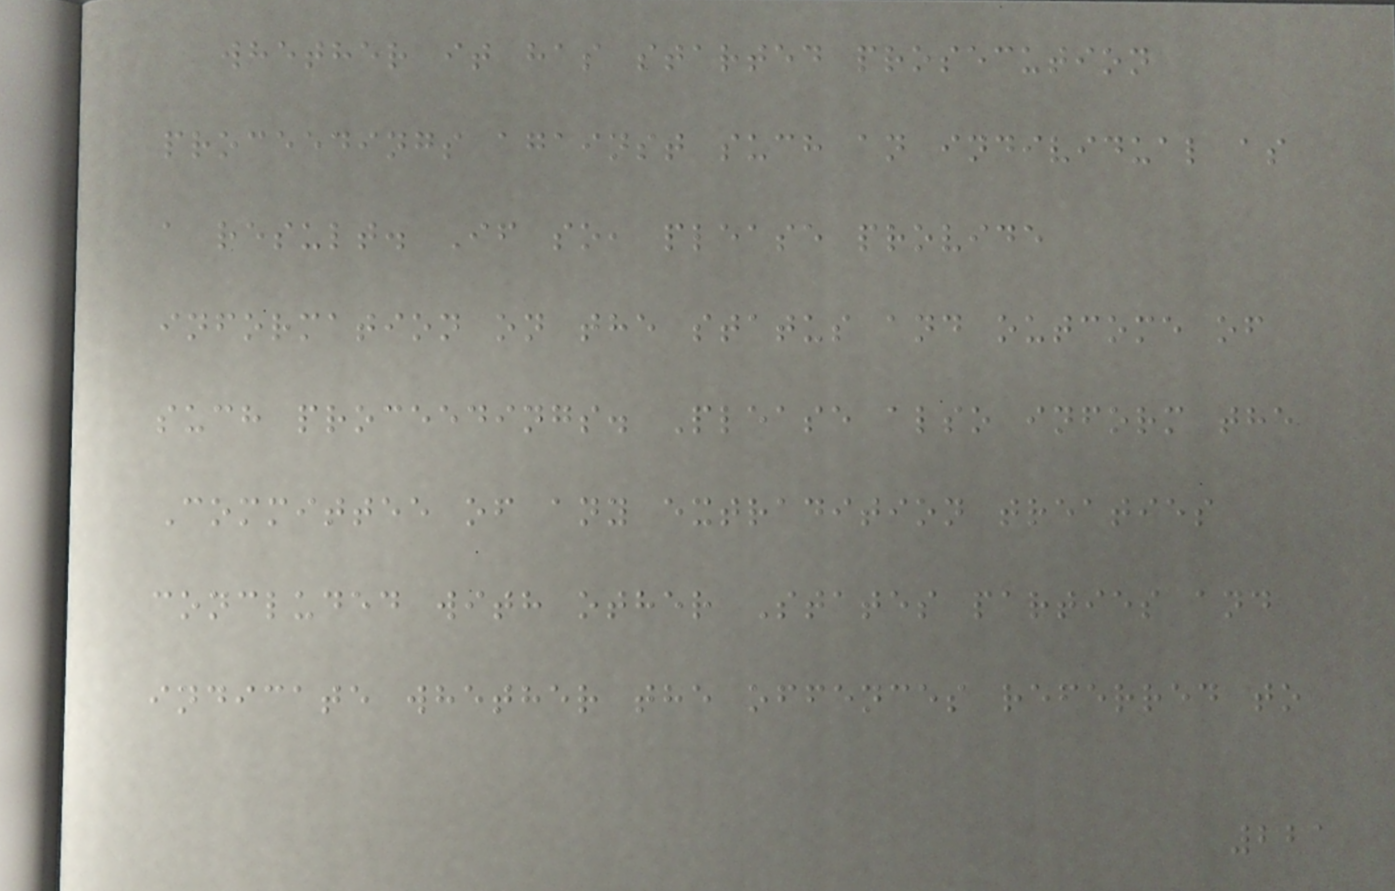whether it has started prosecution
proceedings against such an individual as
a result. If so, please provide
information on the status and outcome of
such proceedings. Please also inform the
Committee of any extradition treaties
concluded with other States parties and
indicate whether the offences referred to
221
